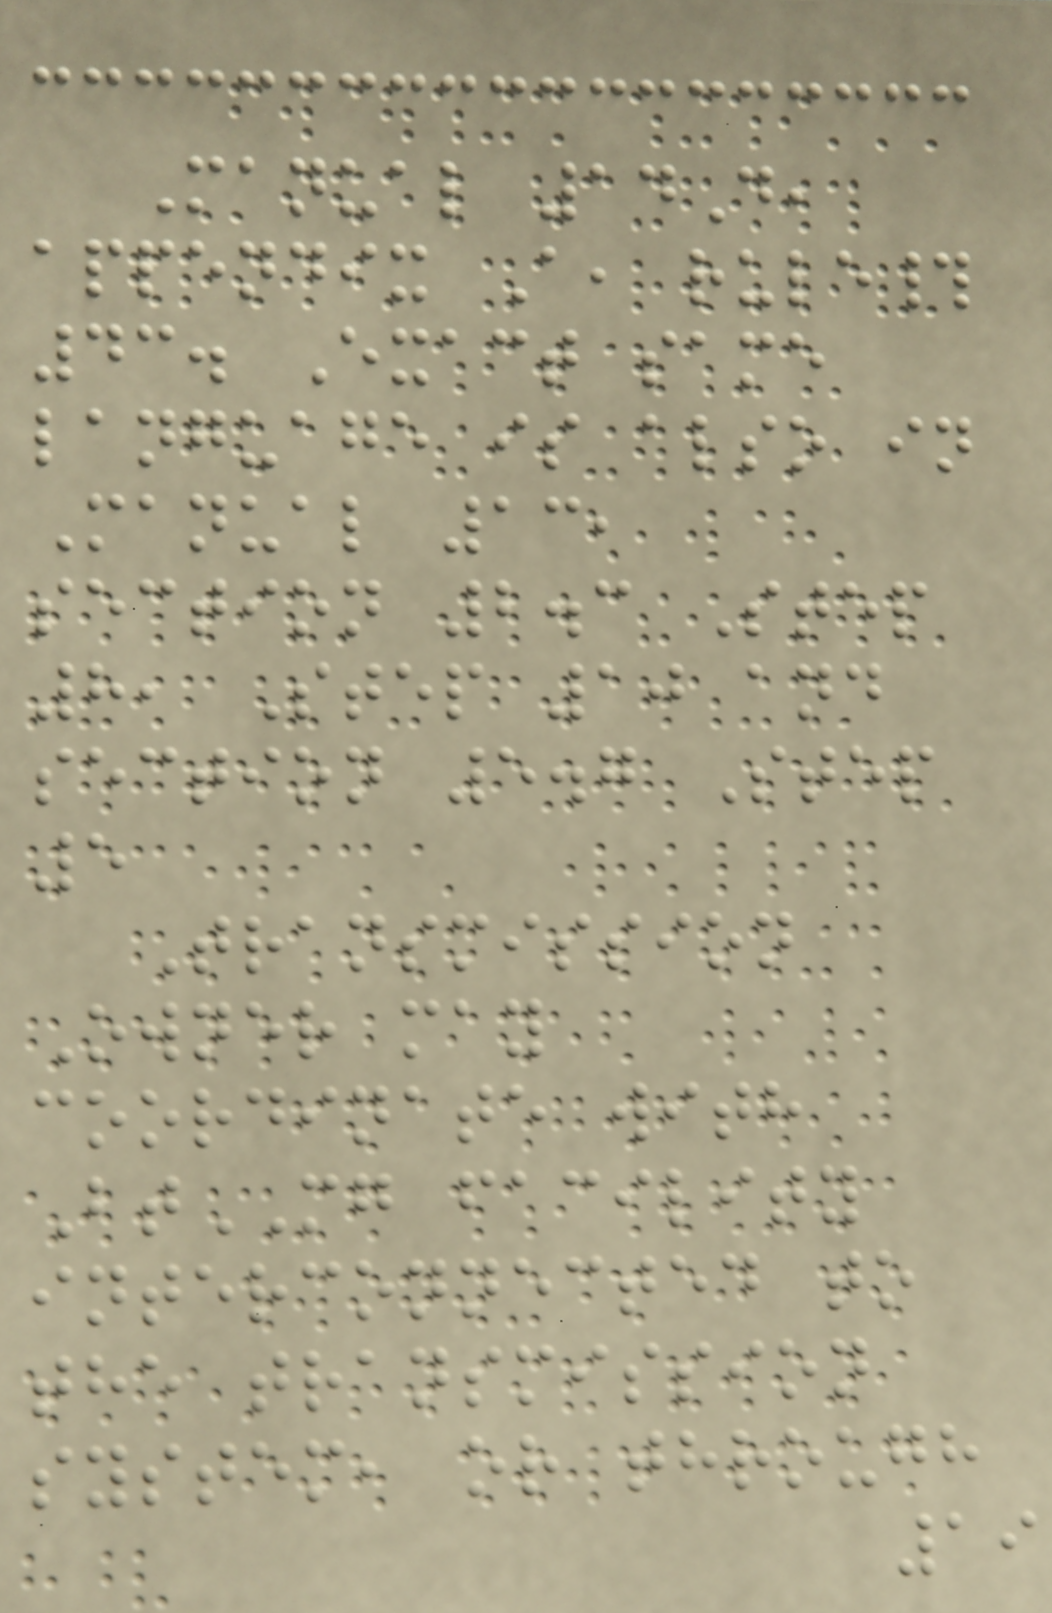Manual 14D,
appendix A, rule#
43. Exact same
language is also in
Manual 13,
section 2.3 Step
8, Step 10 and
section 5.7 Step
5
Transmission
Owner may
coordinate with
BtMG facility
interconnected to
the transmission
system, or through
19
